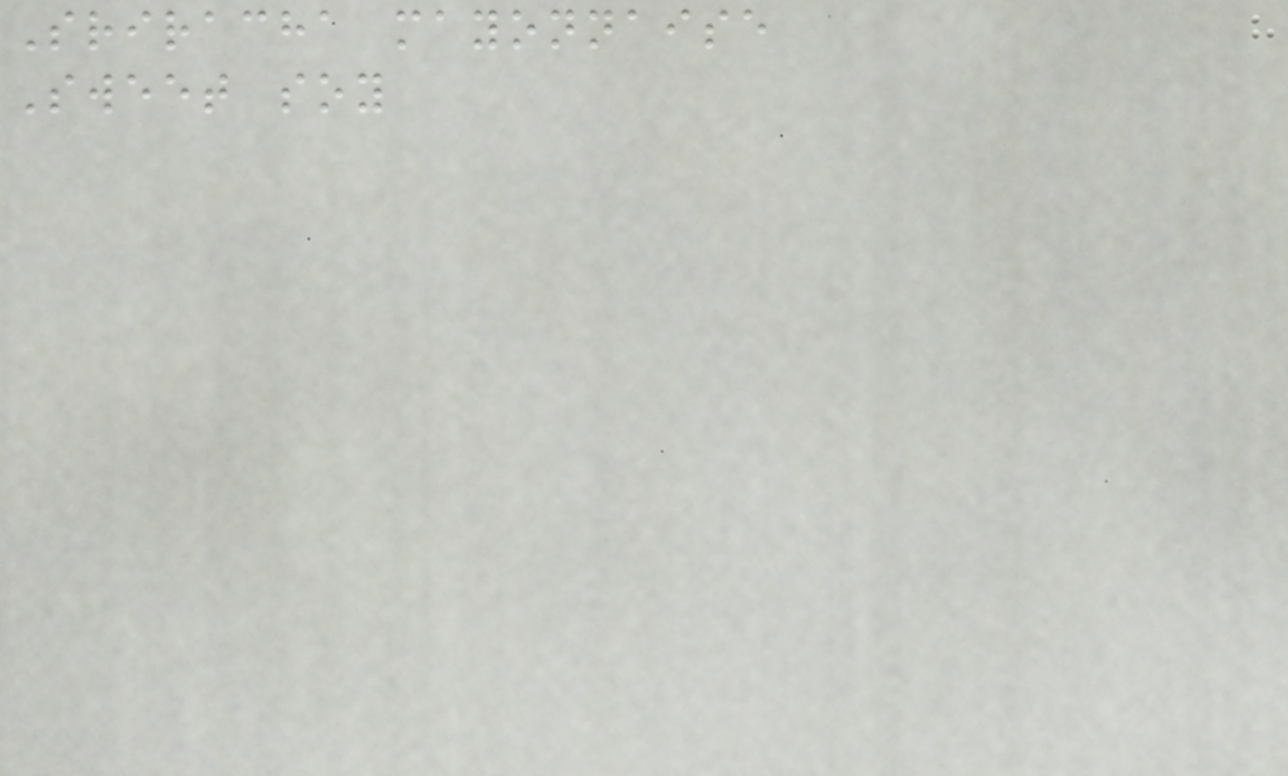Sriracha mayonnaise
Sweet soy
